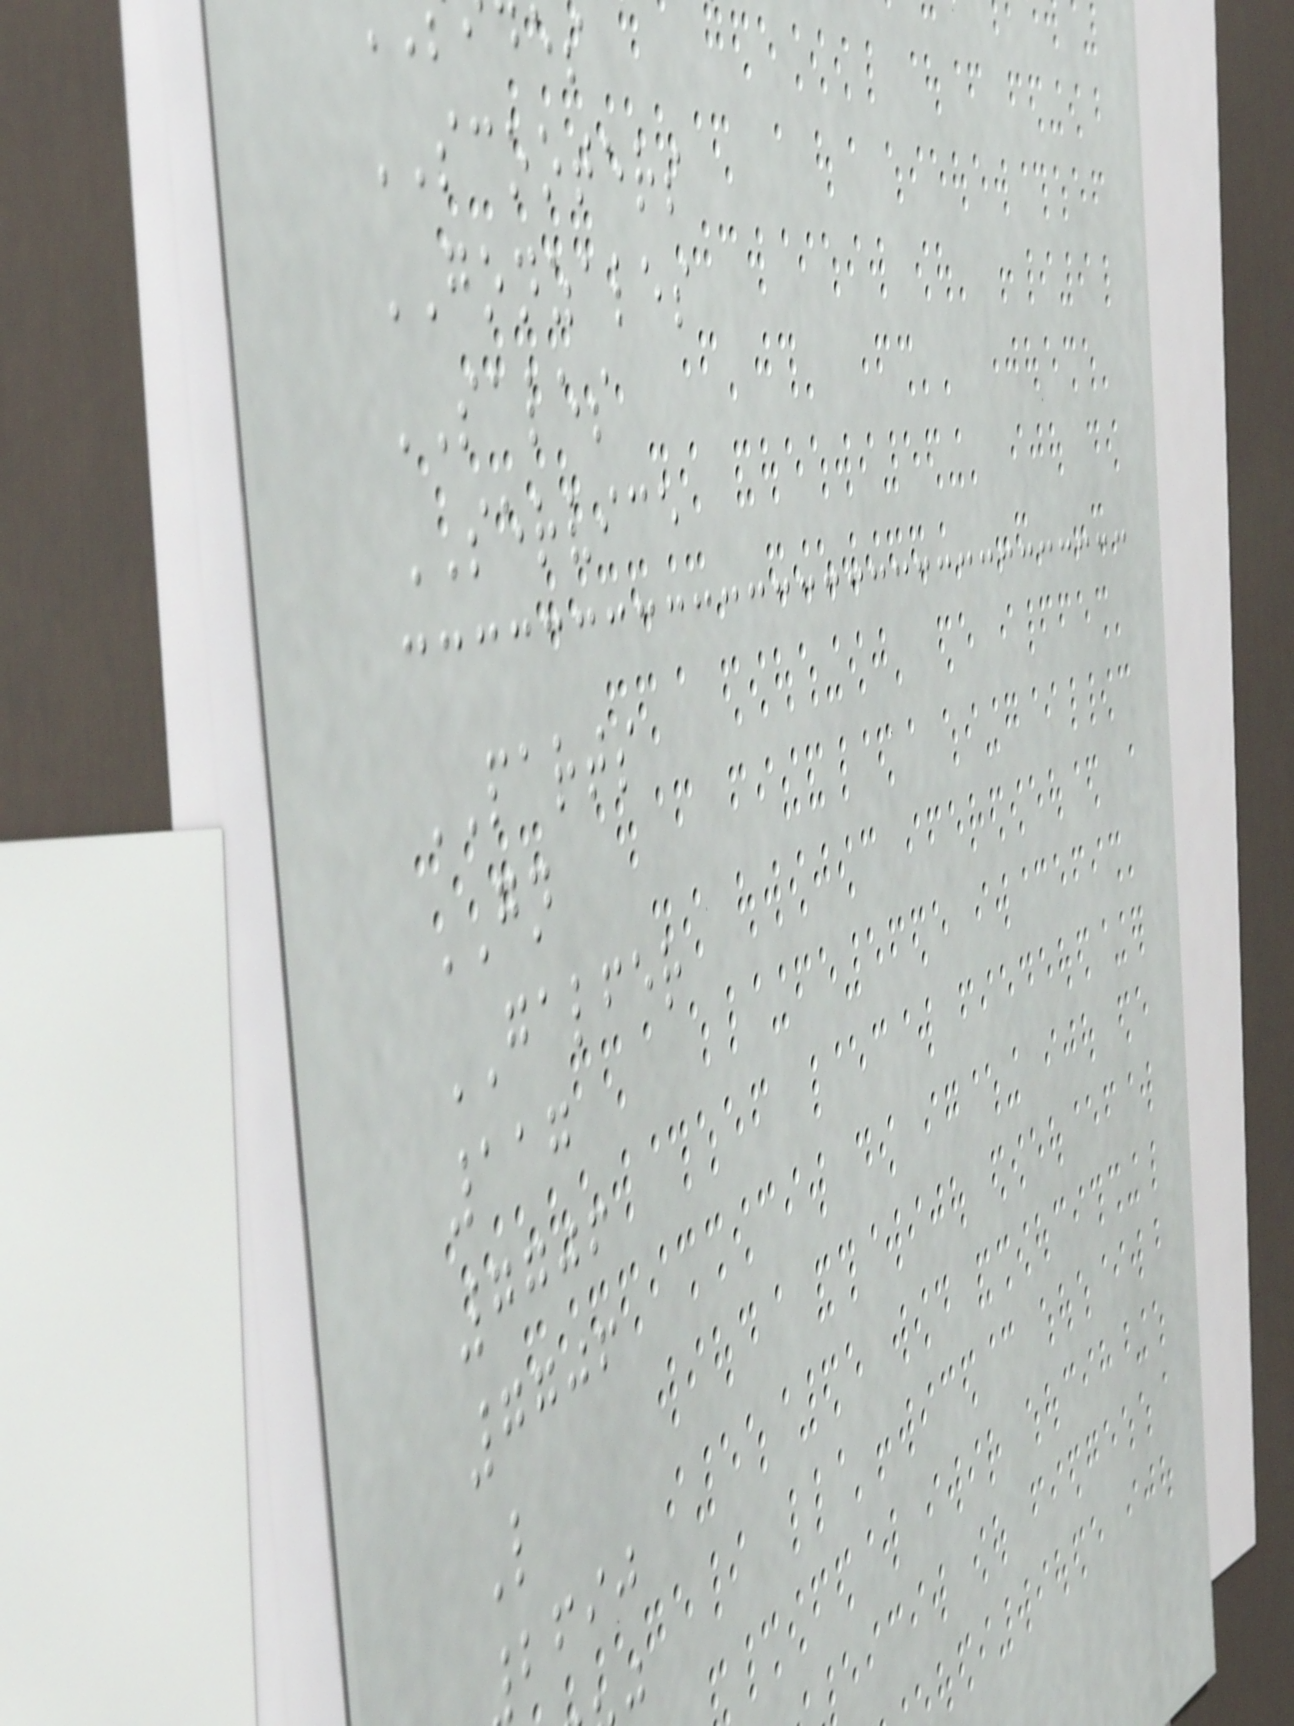SCOOTERS
GONZALES
SALES
SERVICE
PARTS
GN
GALFER
117
7706
7706
L
bfij
